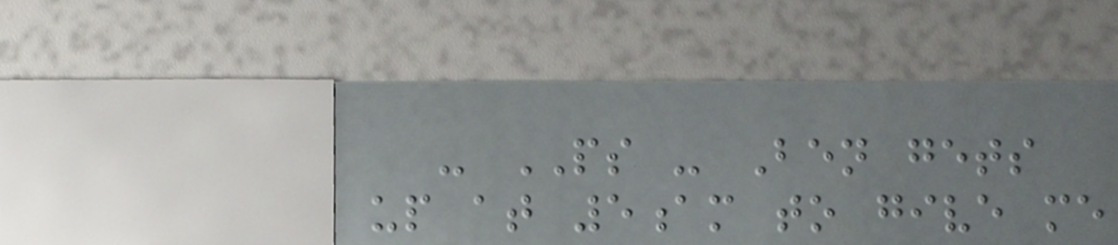- PS - Ben gets
up at 5am to give me
